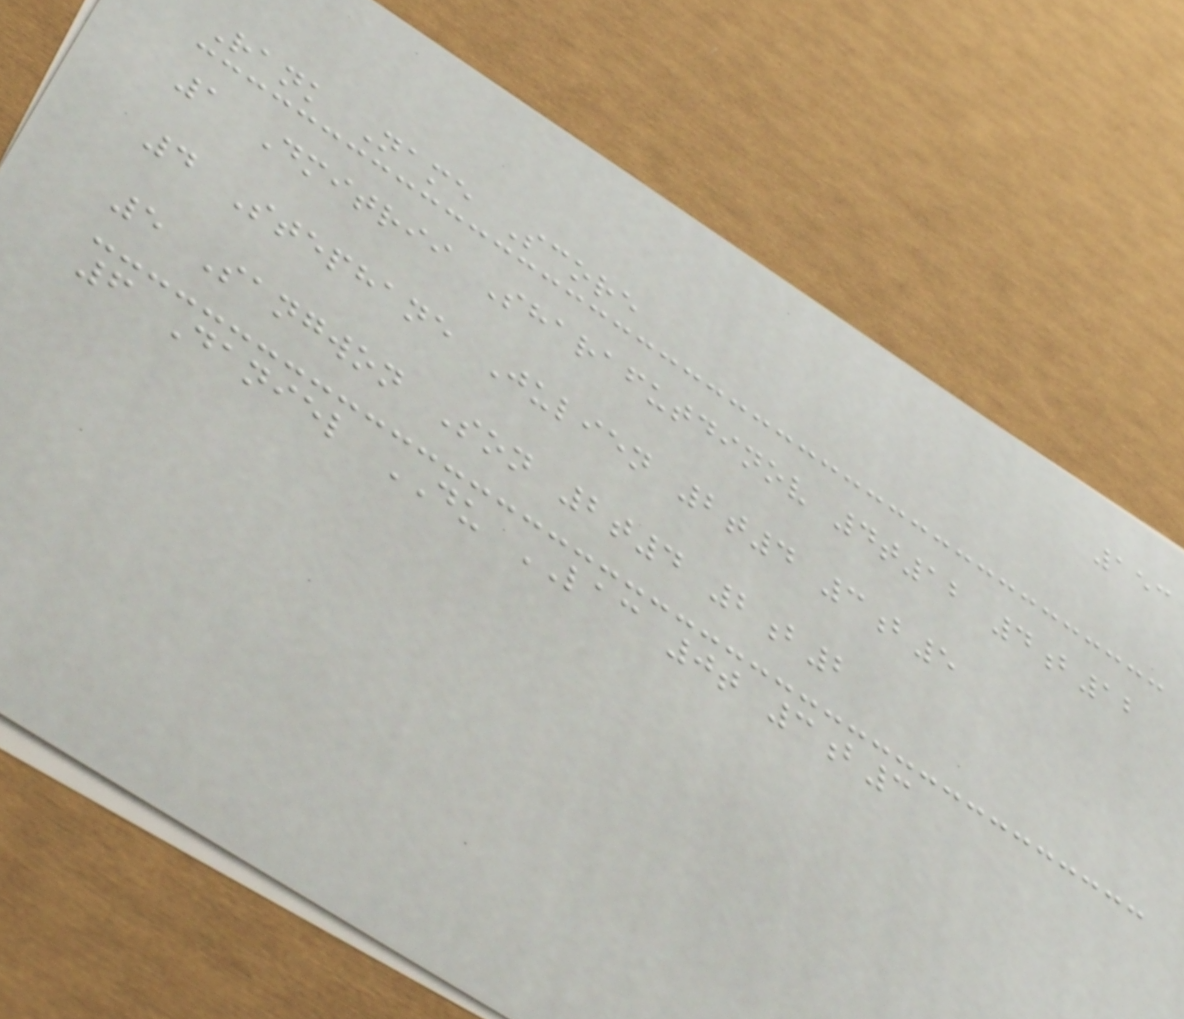153
Rank Name Score
1 Dmitrii Sharafutdinov 4t12 4b12
4 Stephane Julien 2t4 3b5
5 Sangwon Son 2t4 2b2
6 Daniel DU LAC 0t 3b3
